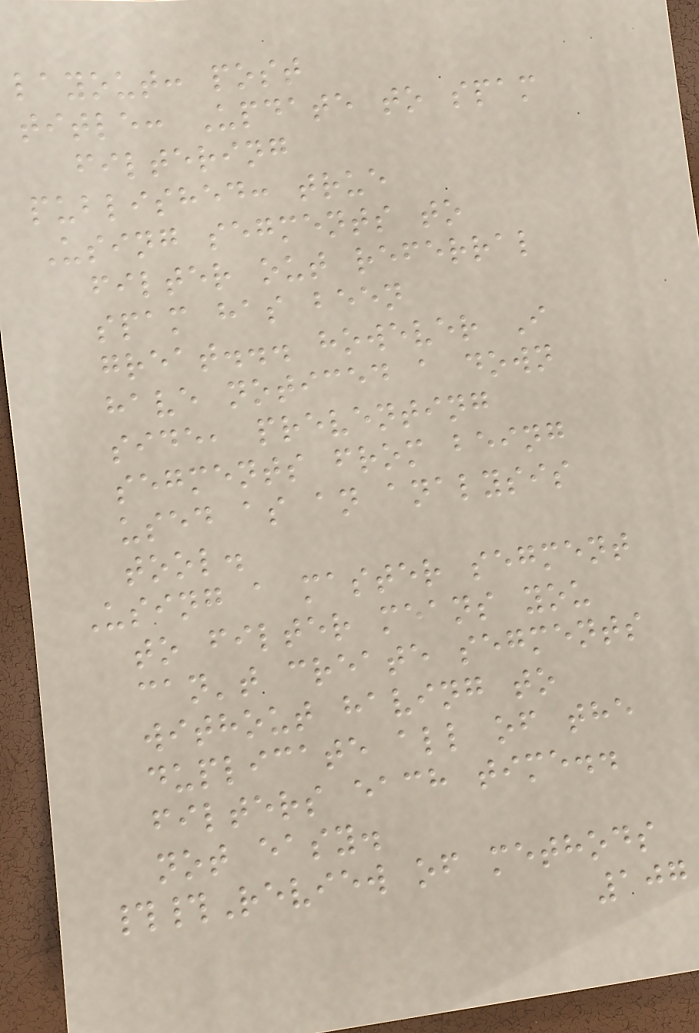layout: post
title: Update to spam
filtering
published: true
Using segments to
filter out referral
spam has been
great... however I
have noticed a down
side, preventing
segments from being
used as an analysis
tool.
Using a master segment
to filter means you
can't create segments
without having to
duplicate all of the
filters each time..
not easy.
##Review of methods
107
